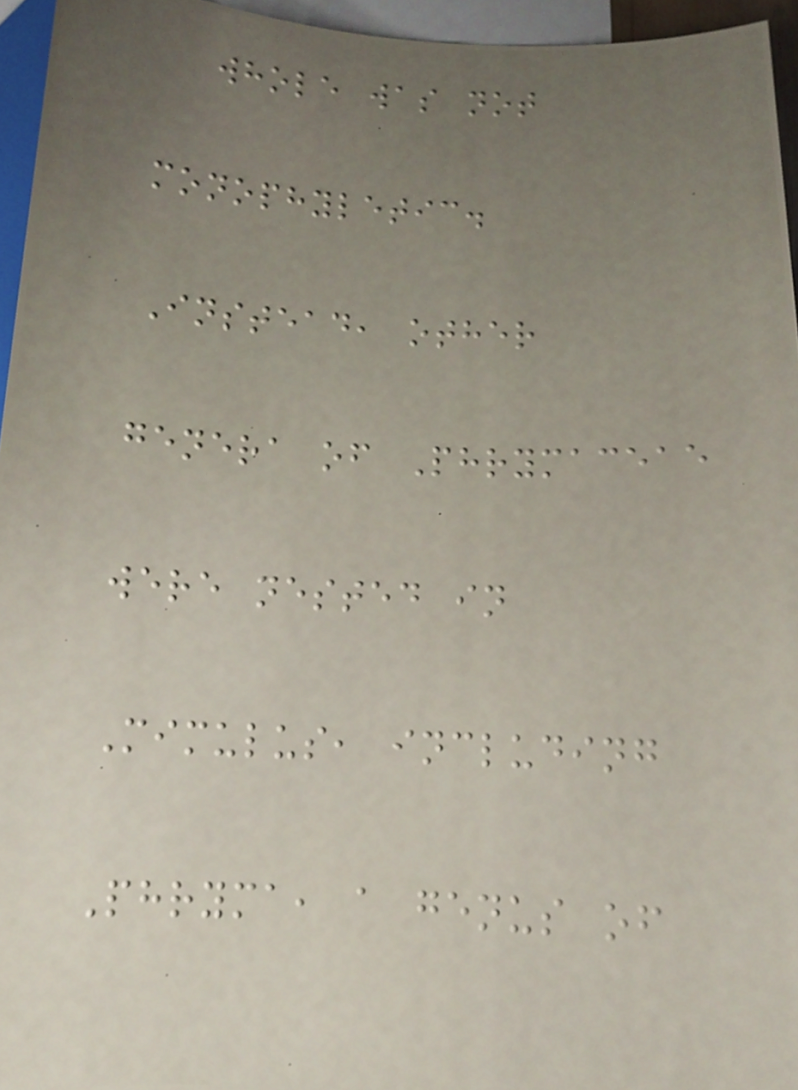whole was not
monophyletic.
Instead, other
genera of Phrymaceae
were nested in
Mimulus, including
Phryma, a genus of
